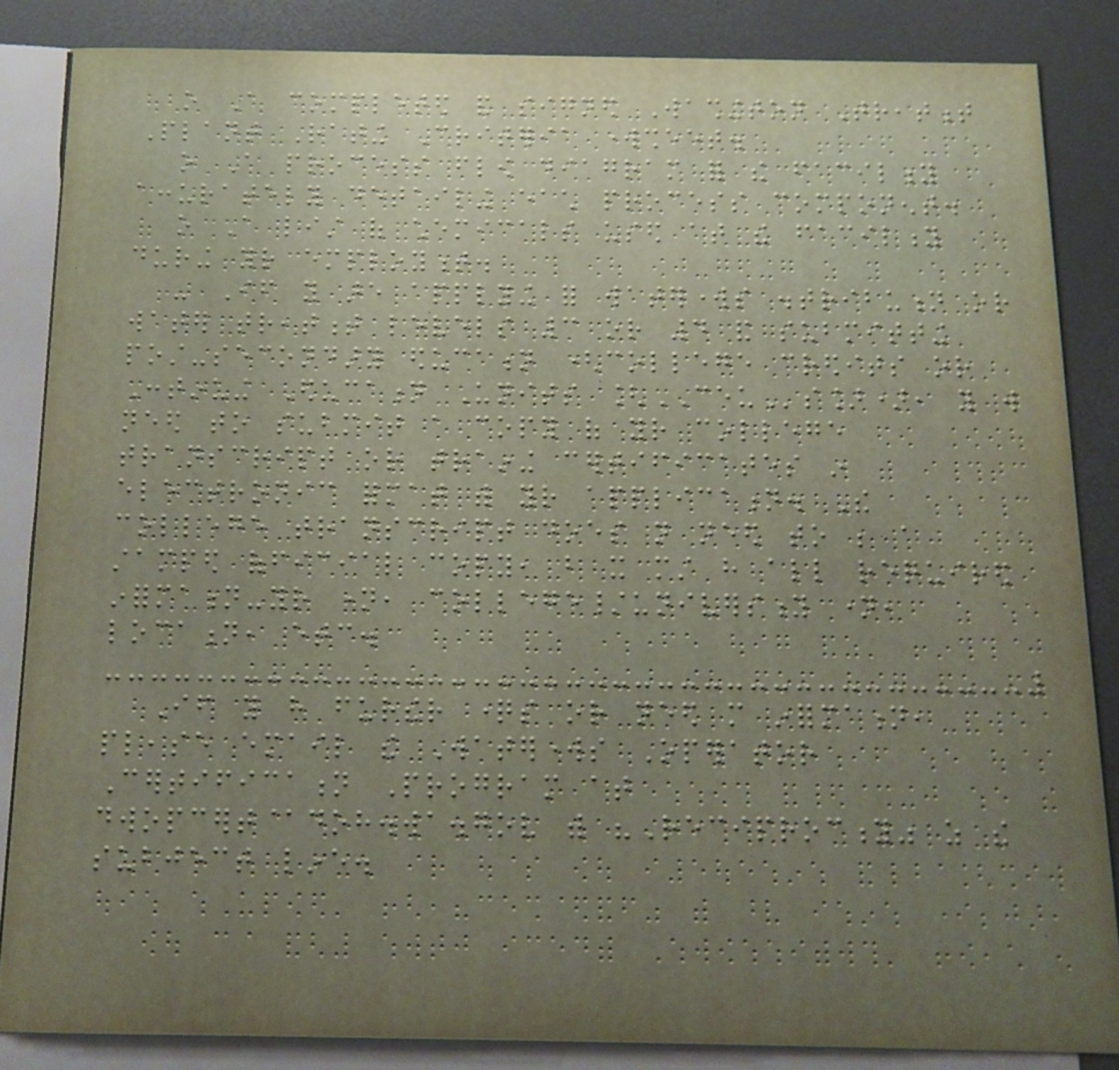o A completed and signed Washington Treatment
Plant Rating Criteria worksheet.
o A process flow diagram for the facility
accurately detailing each process component.
o A list of chemicals used at the facility
during your employment.
- If you are applying for waterworks distribution or
water treatment levels 3 or 4 and submitting
post-secondary education (college credits or
Continuing Education Units [CEUs]), you will
need to submit a copy of your college
transcript or training certificates in
electronic format with your application. The
college transcript does not need to be a
stamped official copy, but it must have all required
information-your name, college/university name,
location, etc.
If you have further questions or need more information,
please email the Waterworks Operator
Certification Program at
dwopcert@doh.wa.gov with "Reciprocity" as the
subject line.
